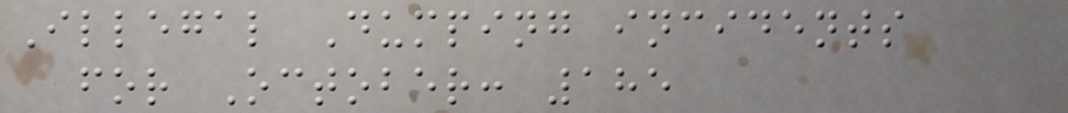Illegal Dumping incidents
for October: 185
